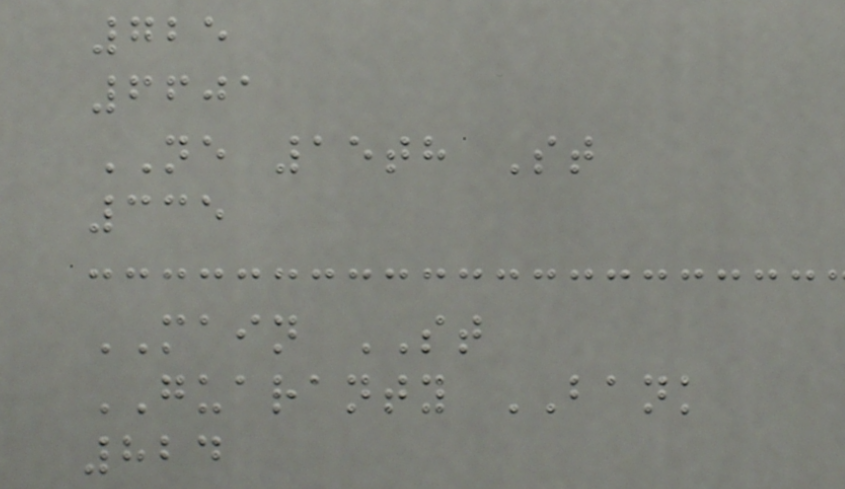725
6601
NE 15th St
335
MAIN ST
GUARANTY BANK
824
